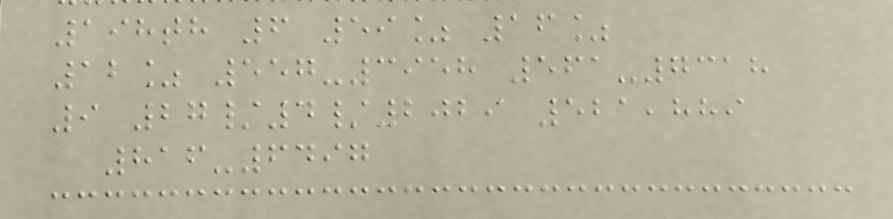198th 6 59% 16%
12% 557-3958 561-7318
9 27/4/2029 521,889
816-6497
